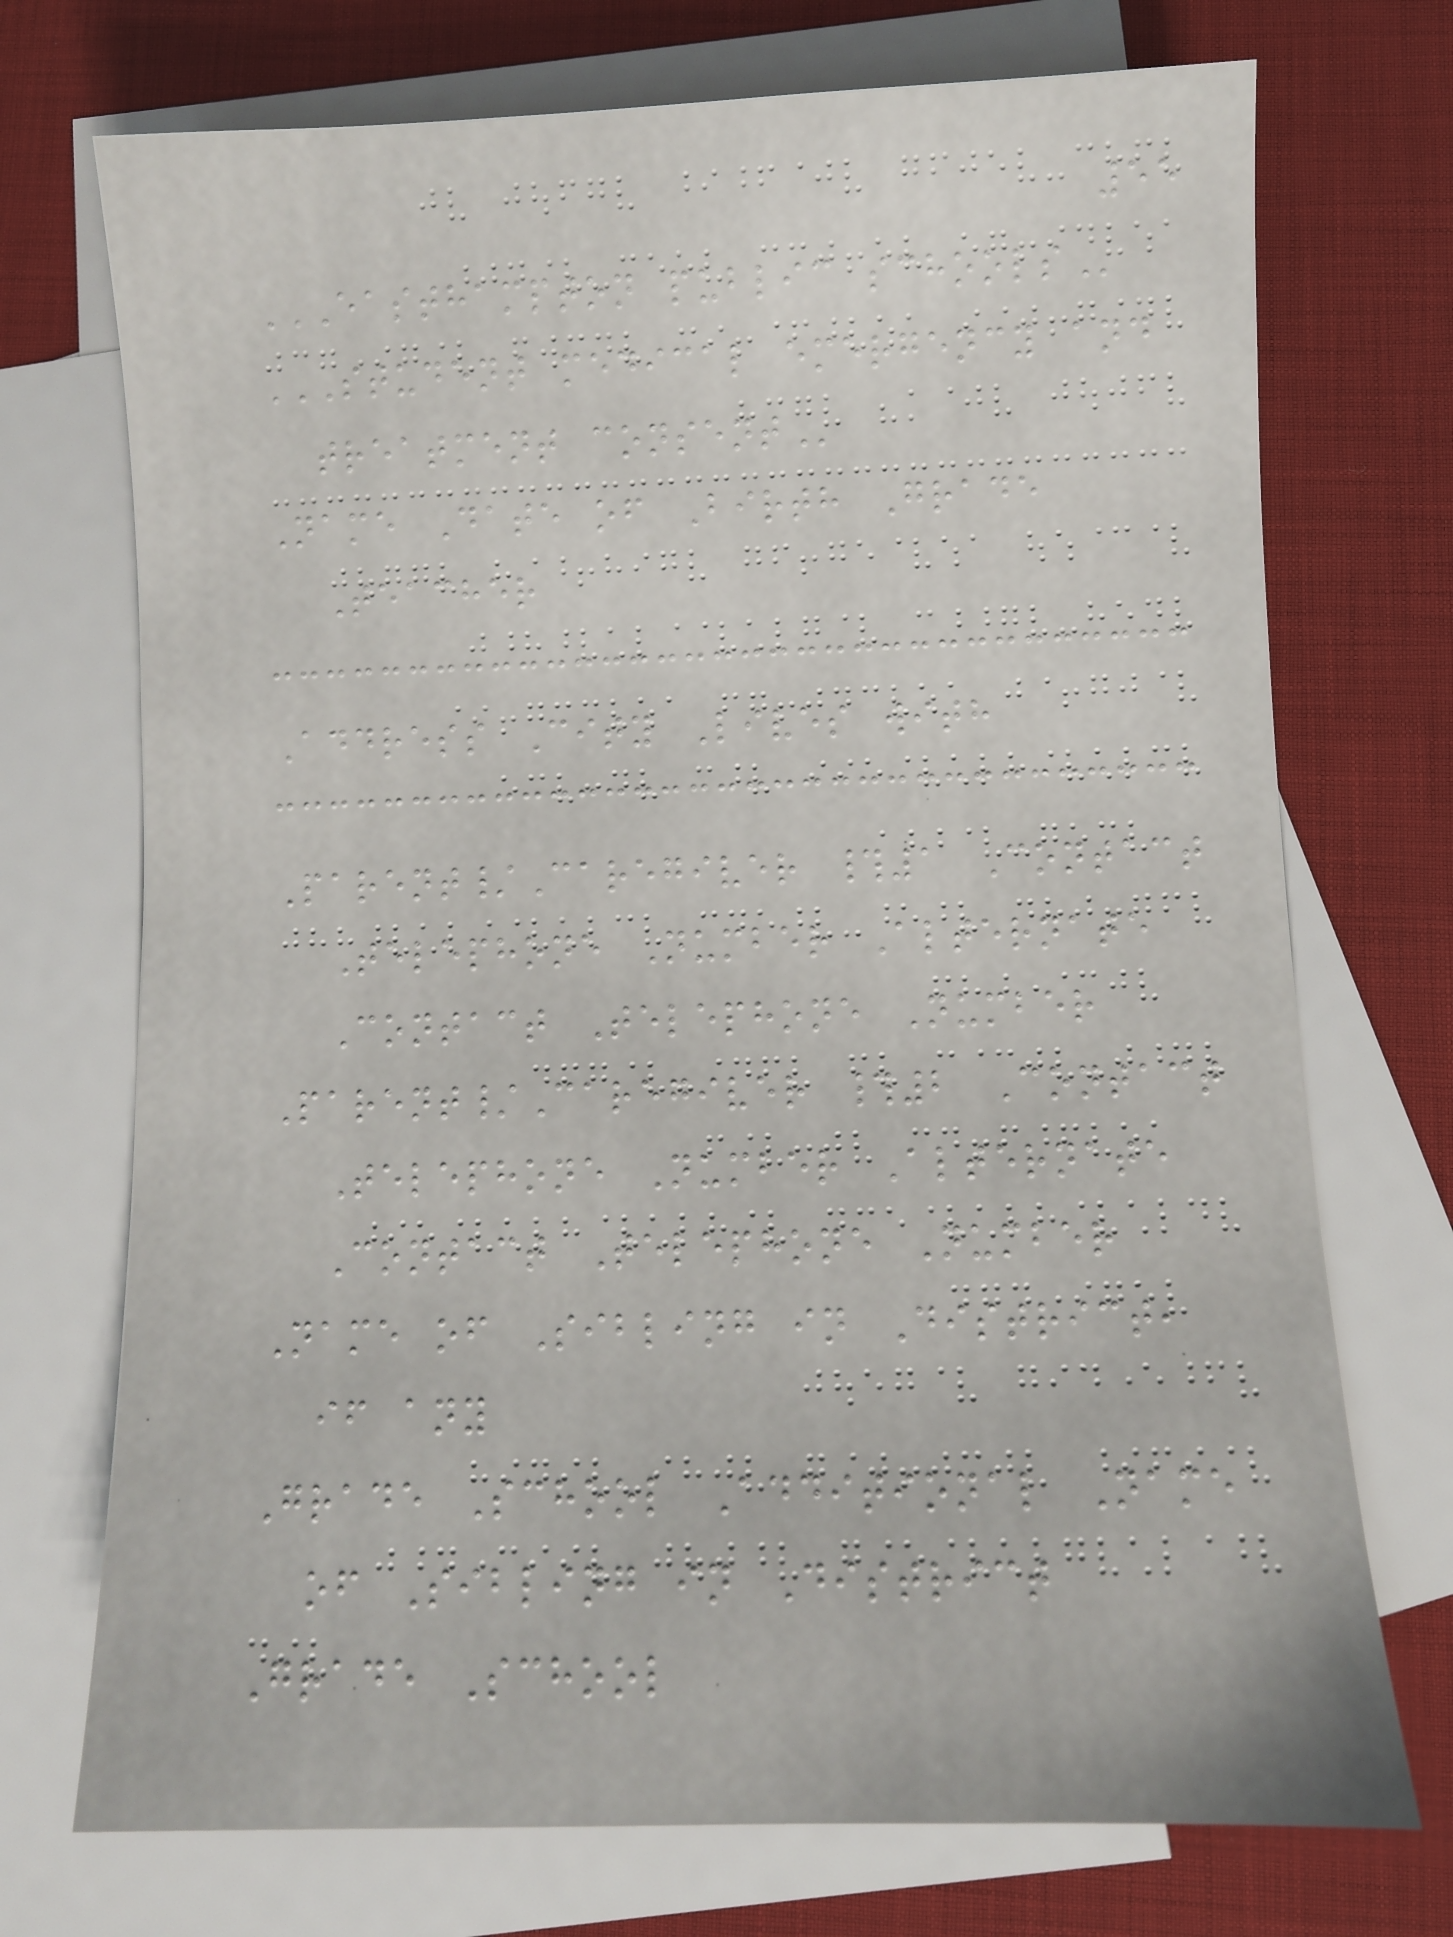55
EASTHAMPTON PUBLIC SCHOOLS
STUDENT MEDICAL EMERGENCY AND
TREATMENT CONSENT
Name Date of Birth Grade
Teacher
Address City Lives with
Parent/Caregiver #1 Contact
Telephone Number Alternate
Contact Telephone Number
Parent/Caregiver #2 Contact
Telephone Number Alternate
Contact Telephone Number
Name of Sibling in District,
if any
Grade School Additional Name
of Sibling in District
Grade School
